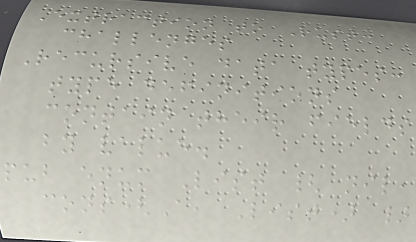Extraction to Rust:
challenges
Recursive data types:
type definitions
contain their fields
by value.
pub enum List { nil,
cons(A, List) }
